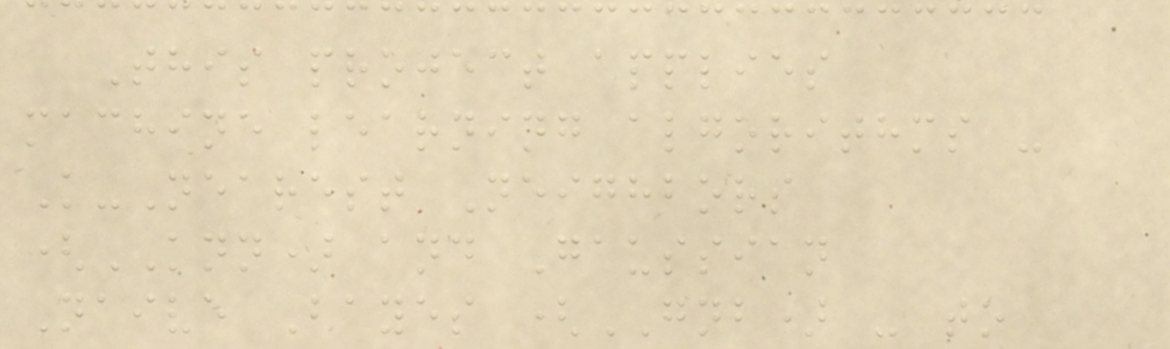This project applies
machine learning algorithms -
K-Nearest Neighbors
(KNN) and Gaussian
Naive Bayes (GNB) - to
